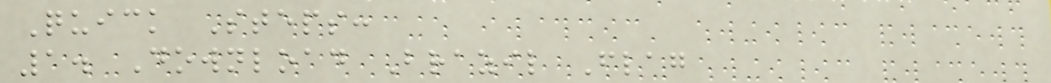Quick Steps:
1. Download Brazil Flag
